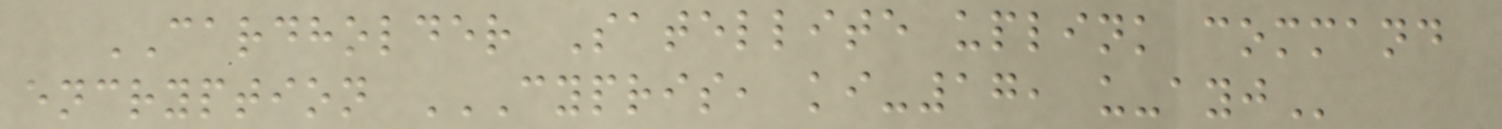CARDHOLDER Satellite uplink command
encryption CYPRIS, KI-17, U-AYJ
